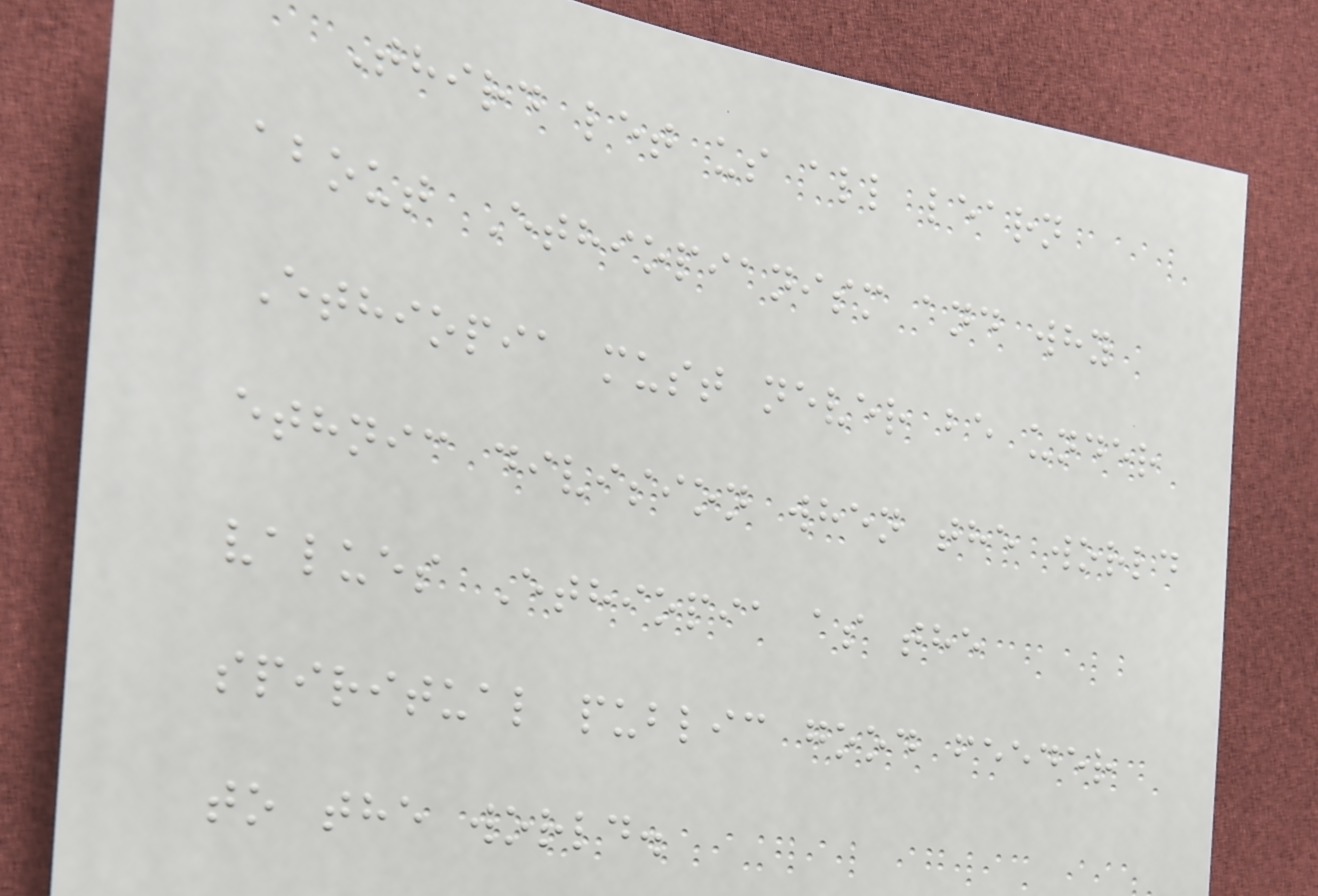Third let us all learn
about Ethiopianism and why
Ethiopia must never be under
ethnic division when the world
values Ethiopia as the
spiritual public good feeder
to the world.
